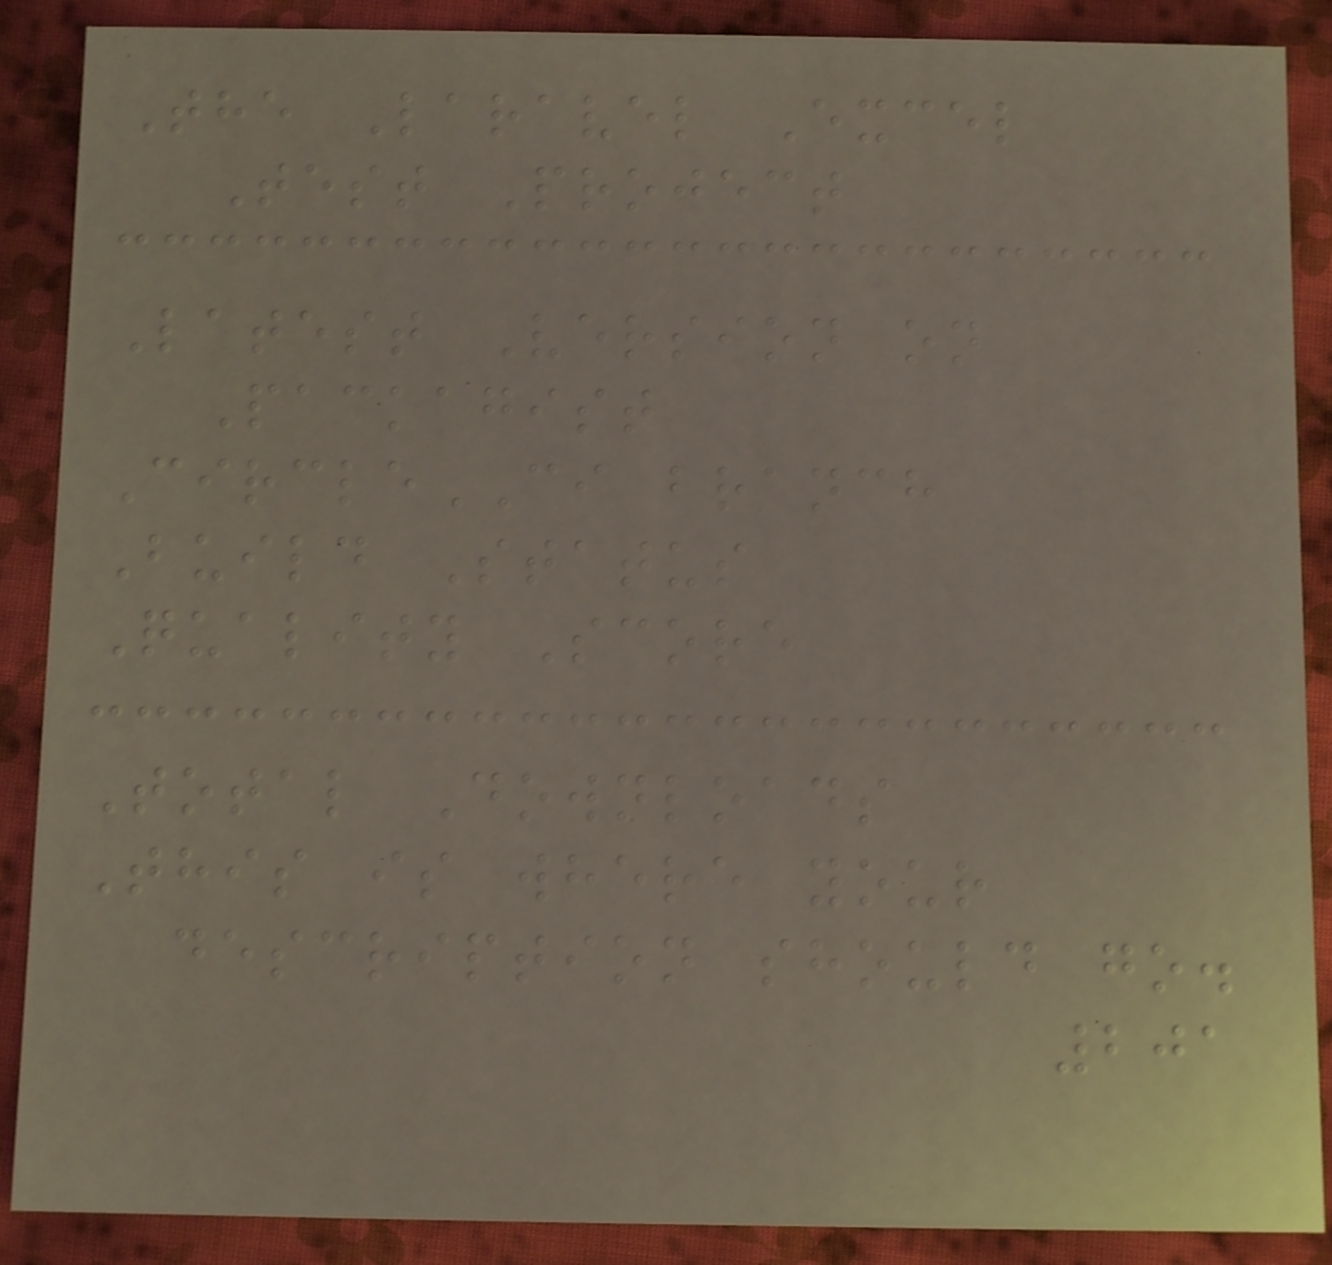The Laravel Excel
Test Project
Latest Version on
Packagist
CircleCI branch
Build Status
Quality Score
Total Downloads
This is where your
description should go.
201
